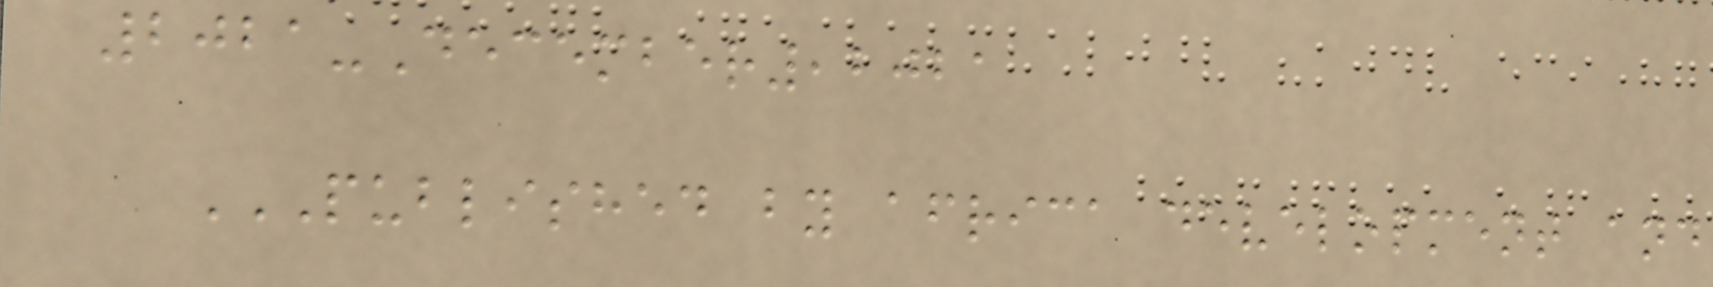2021-December,2021
PUBLISHED BY AFRICA DEVELOPMENT AND
